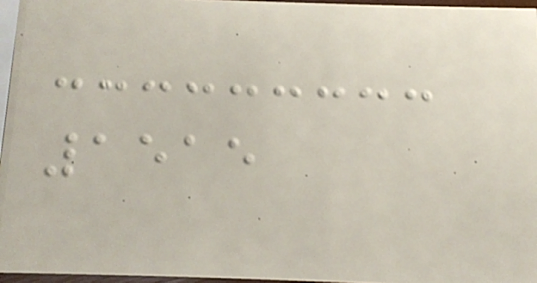1515
